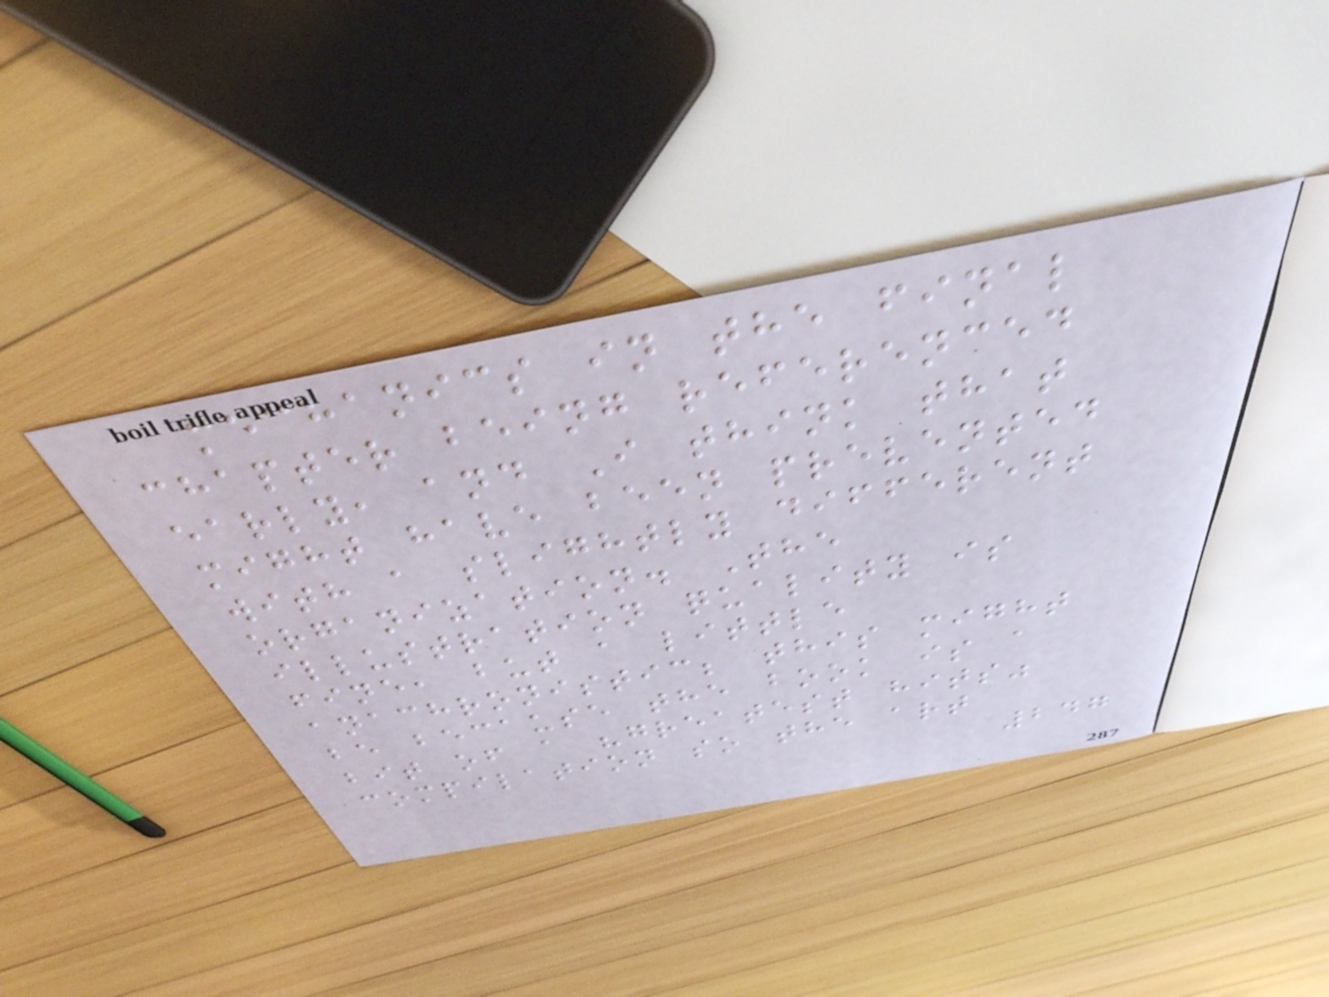mechanics in the final
chapter being referenced
early, and I think that
might have been prevented
with a slightly different
organization. The
illustration quality is
fine, but a little
anachronistic; this might
be because the book is a
bit of a "greatest hits"
compilation so the art
247
